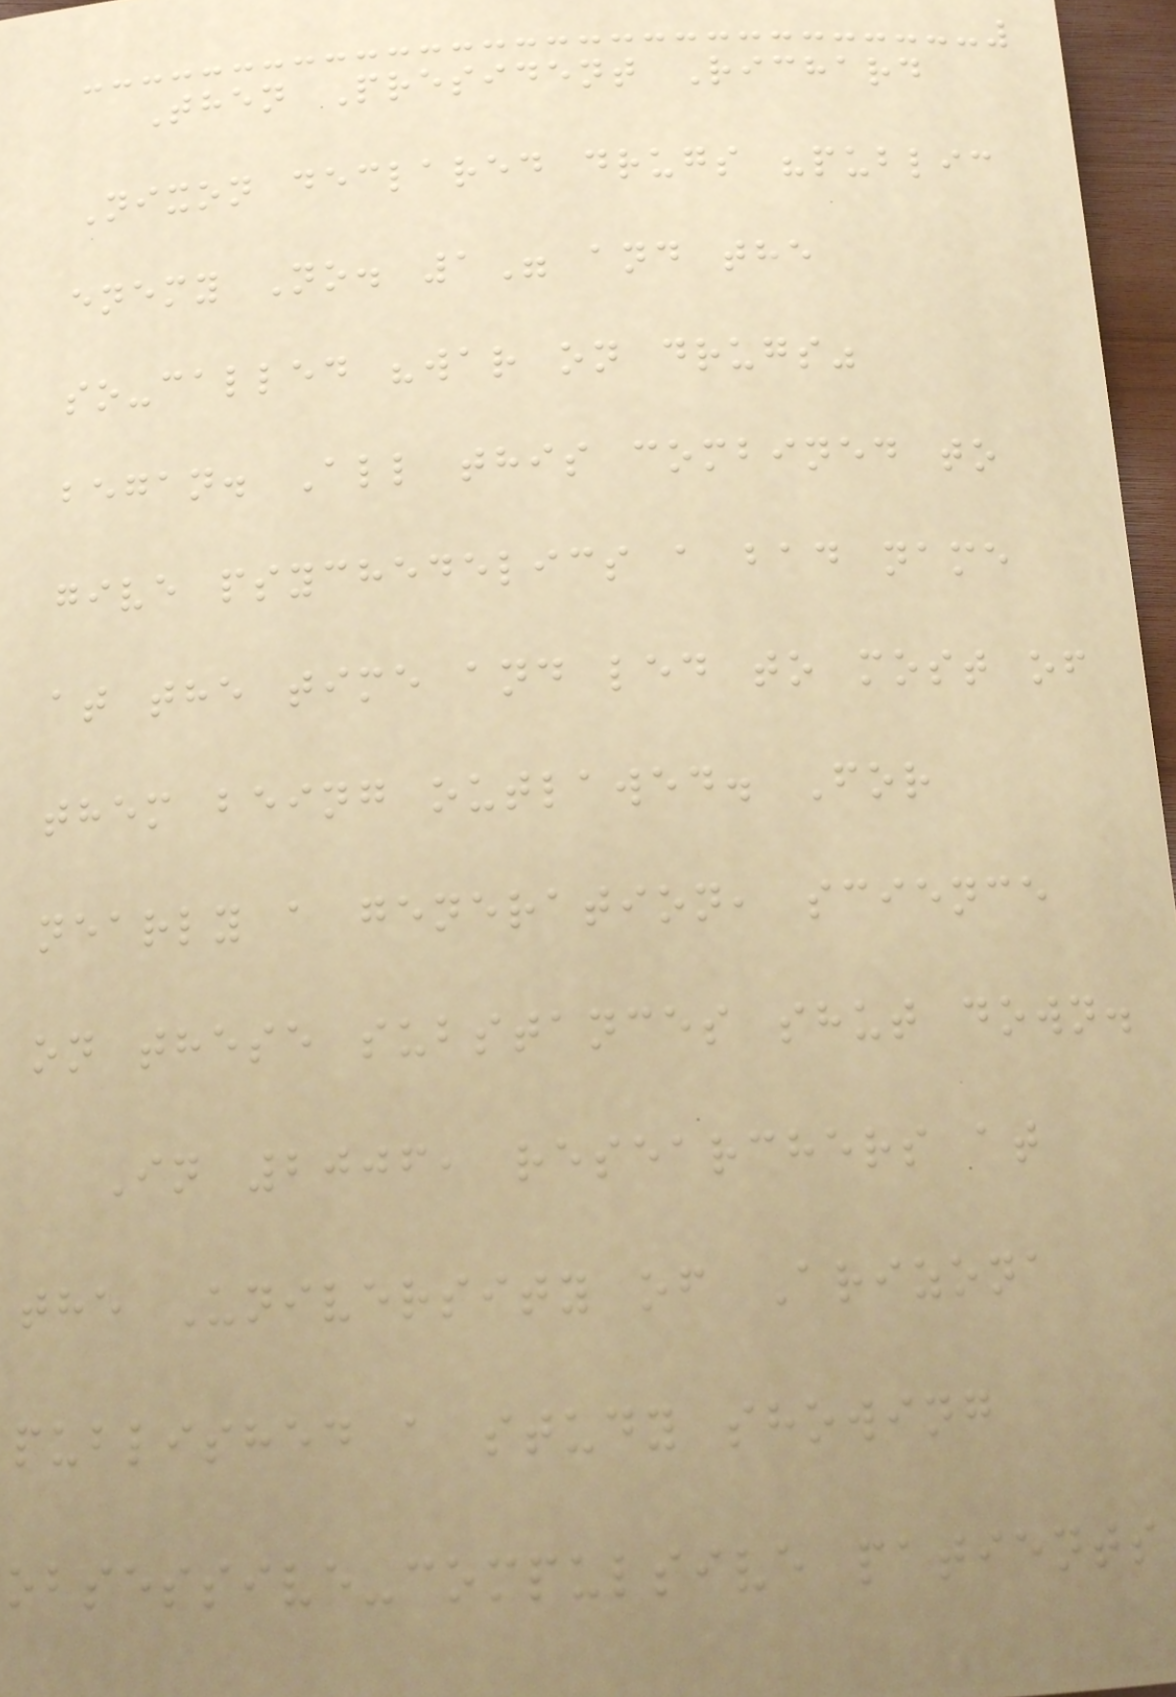Then President Richard
Nixon declared drugs "public
enemy No. 1" and the
so-called "war on drugs"
began. All this combined to
give psychedelics a bad name
at the time and led to most of
them being outlawed. For
nearly a generation, science
on these substances shut down.
In 2006, researchers at
the University of Arizona
published a study showing
obsessive-compulsive patients
